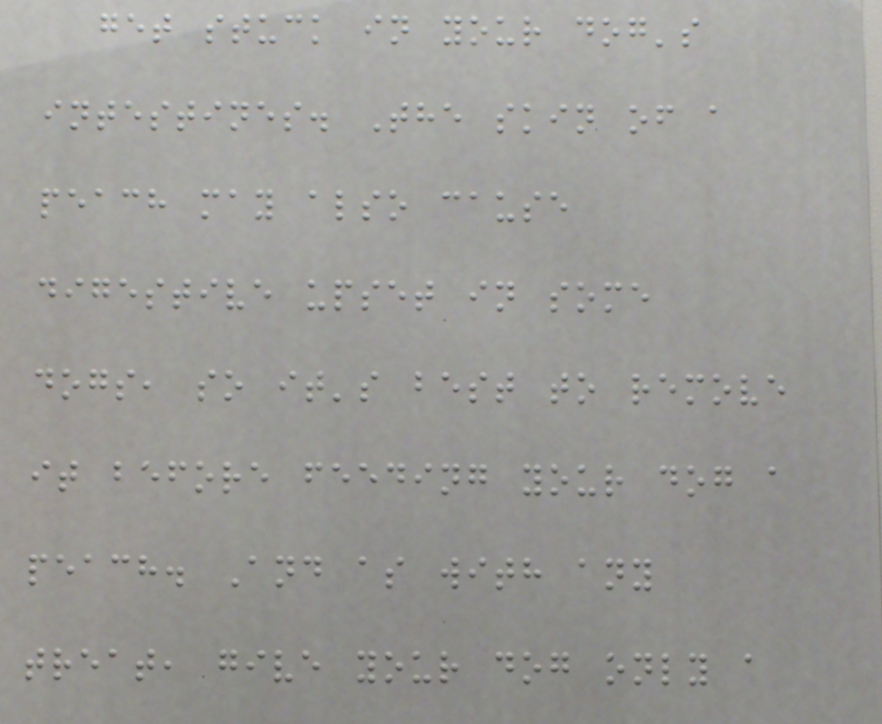get stuck in your dog's
intestines. The skin of a
peach may also cause
digestive upset in some
dogs, so it's best to remove
it before feeding your dog a
peach. And as with any
treat, give your dog only a
